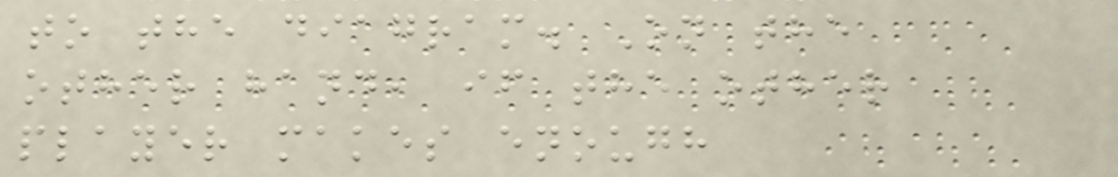to the diagram. On the
other hand, if the other
player makes enough
